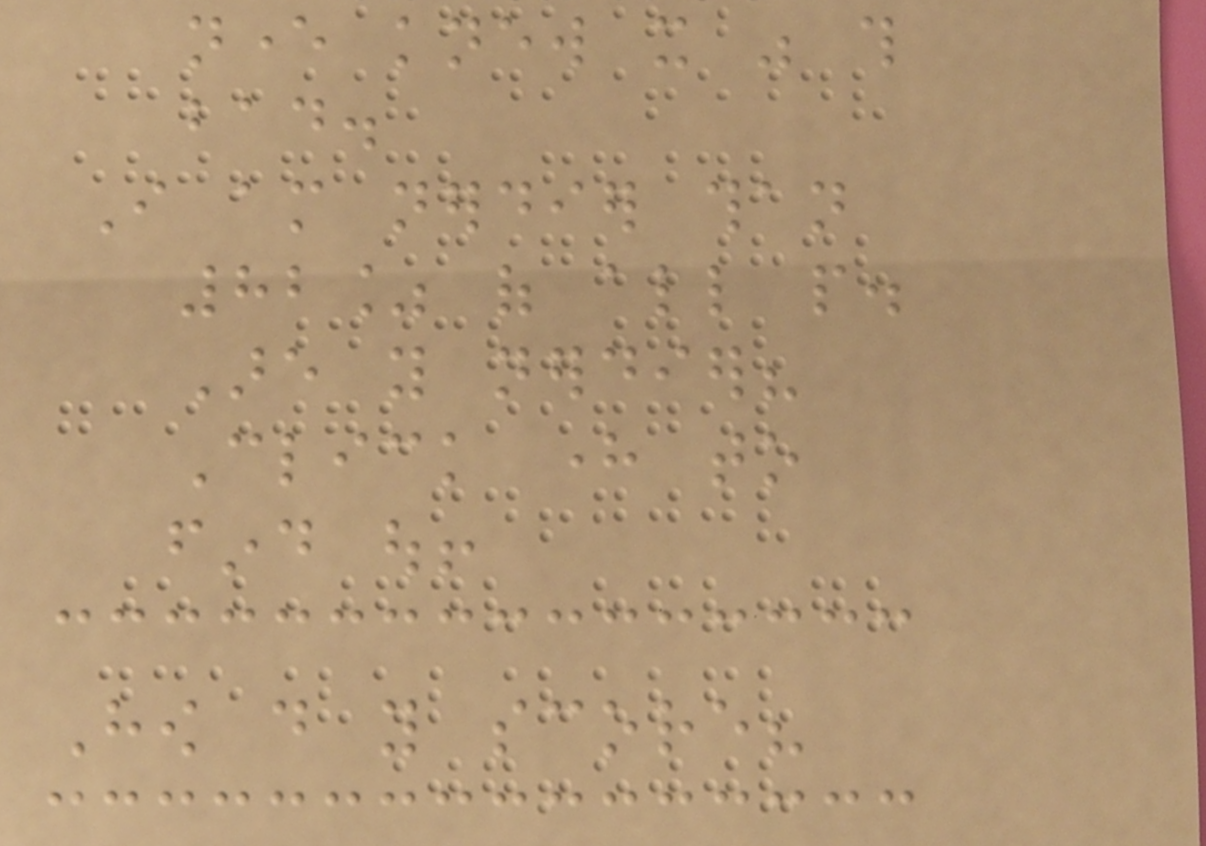never knew it was this
bad.
I am nerdier than
82% of all people.
Are you nerdier?
Click here to
find out!
How do you score?
